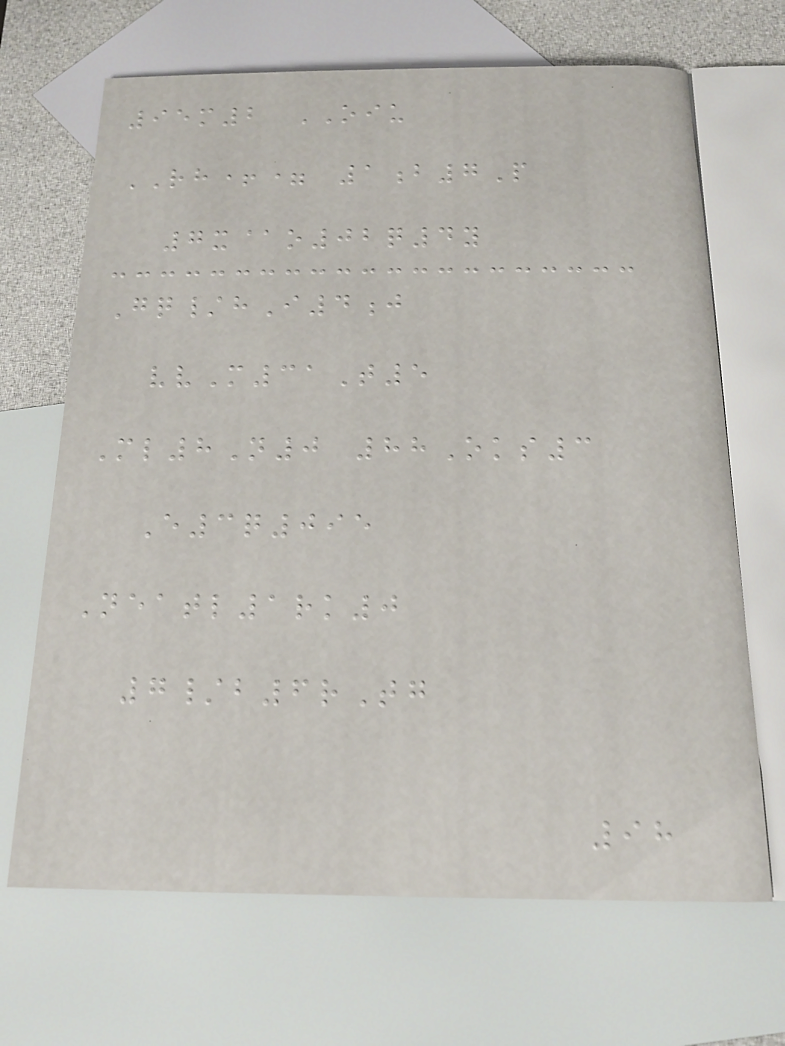95m2 OIU
RH+= 1b7P
7x@o02q4y
Gq/hI4j
vvM31T5
Ml8N0 88Oks3
E3q095
Neatl1rk0
7/b6rTg
98
